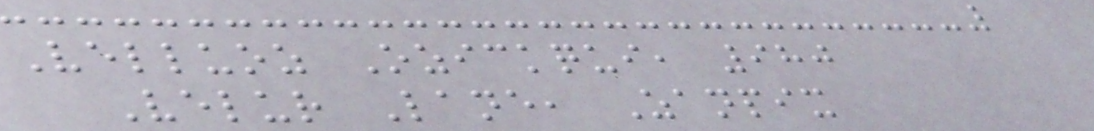Velluoz Ozickqui, 980
Velur Lane, Zanpix
